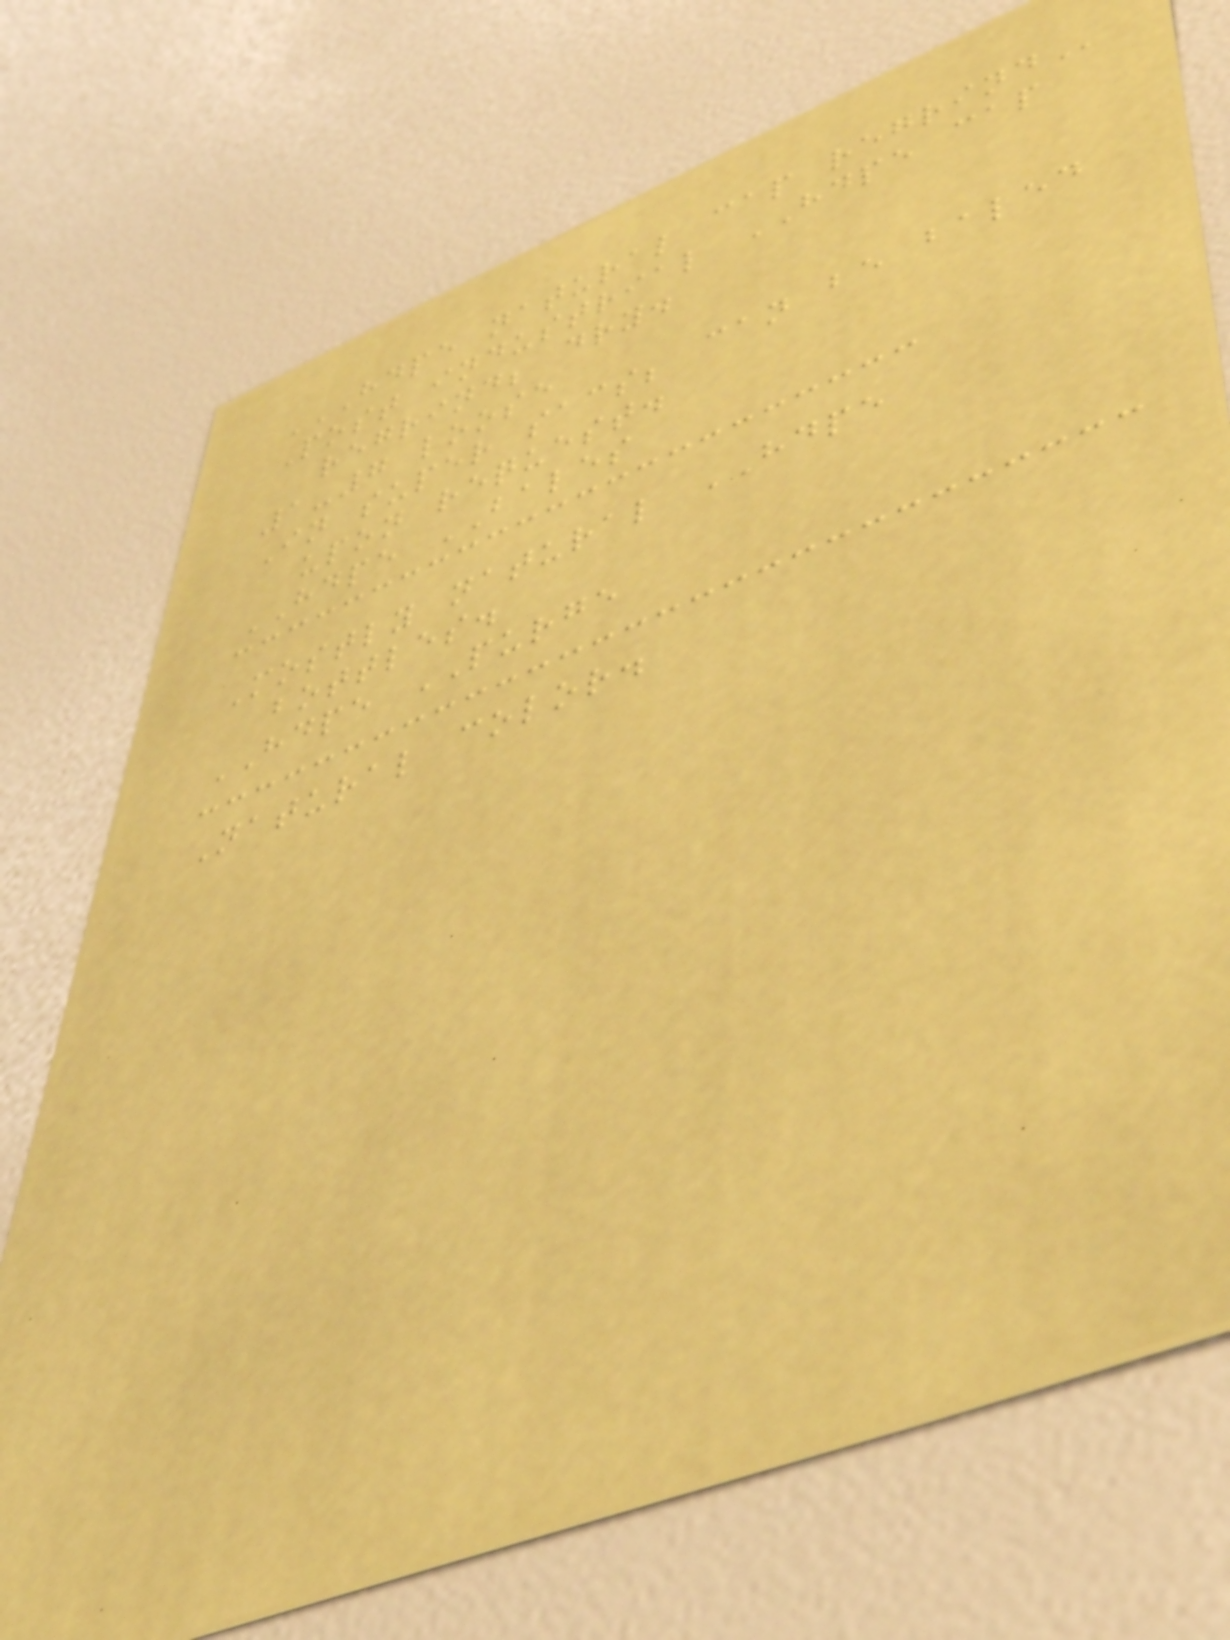HDPE NATURAL CAP REGRIND
Post industrial HDPE cap
regrind; dry.
1-7 loose
In super sacs; can be baled
upon request.
HDPE BALES
Mostly natural HDPE
bottles.
HDPE PURGE
Natural color.
